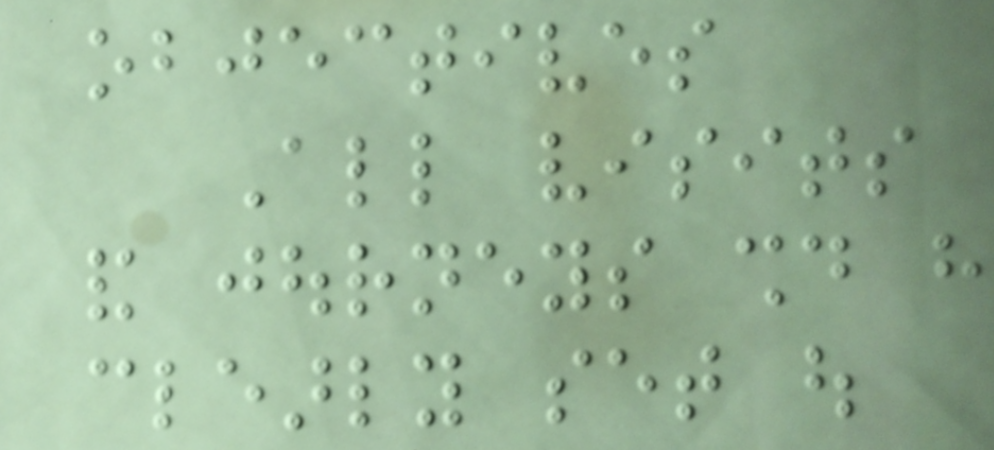objectives
All visits
and journeys should have
clearly set out
